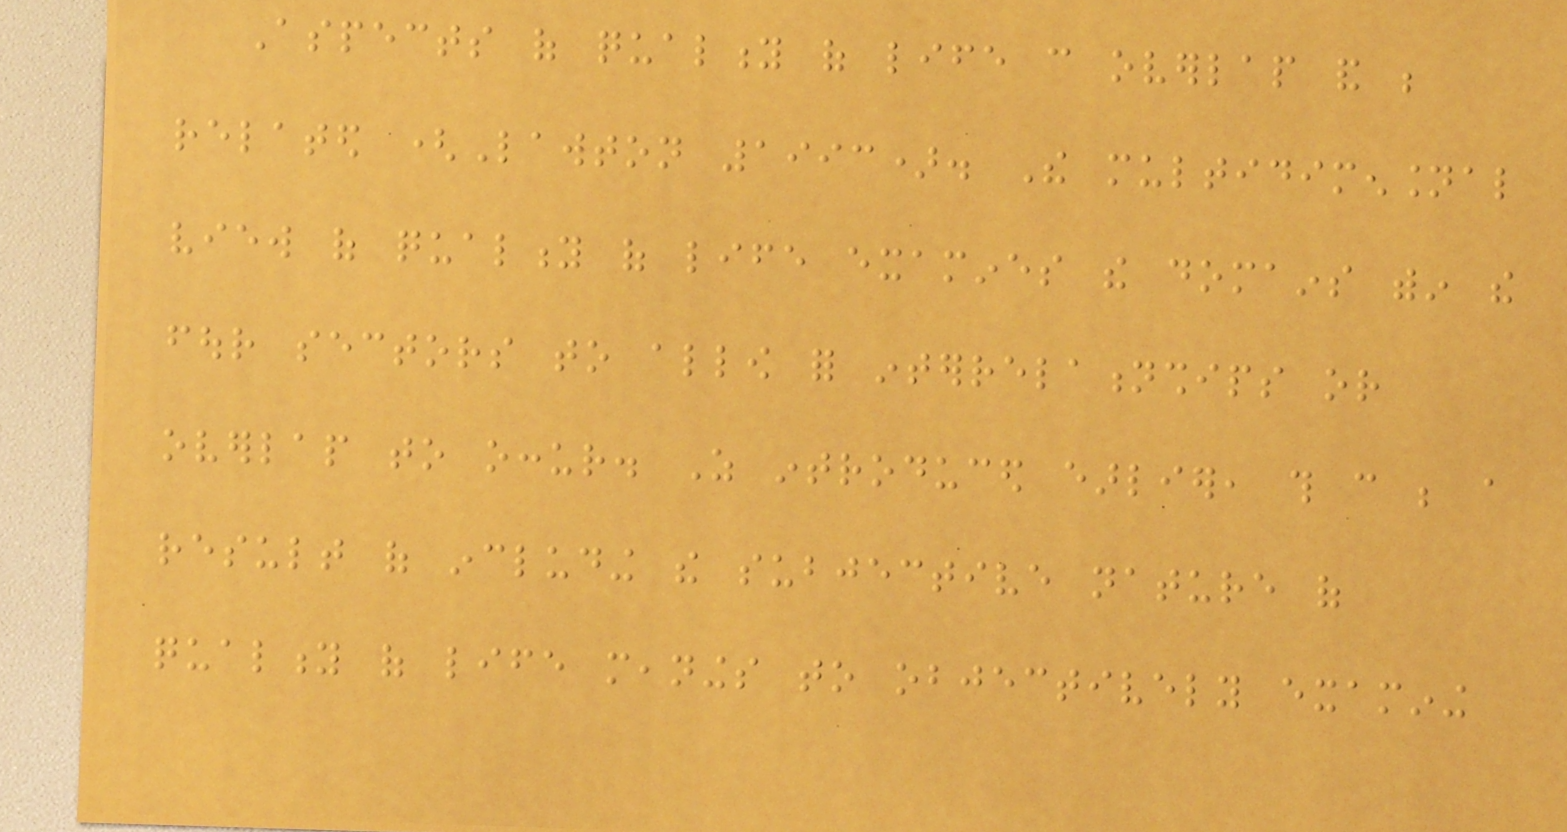Aspects of quality of life can overlap and be
related (Lawton 1993). The multidimensional
view of quality of life examines the domains within the
four sectors to allow for interrelationships or
overlap to occur. As introduced earlier, this can be a
result of including the subjective nature of
quality of life meanings to objectively examining
